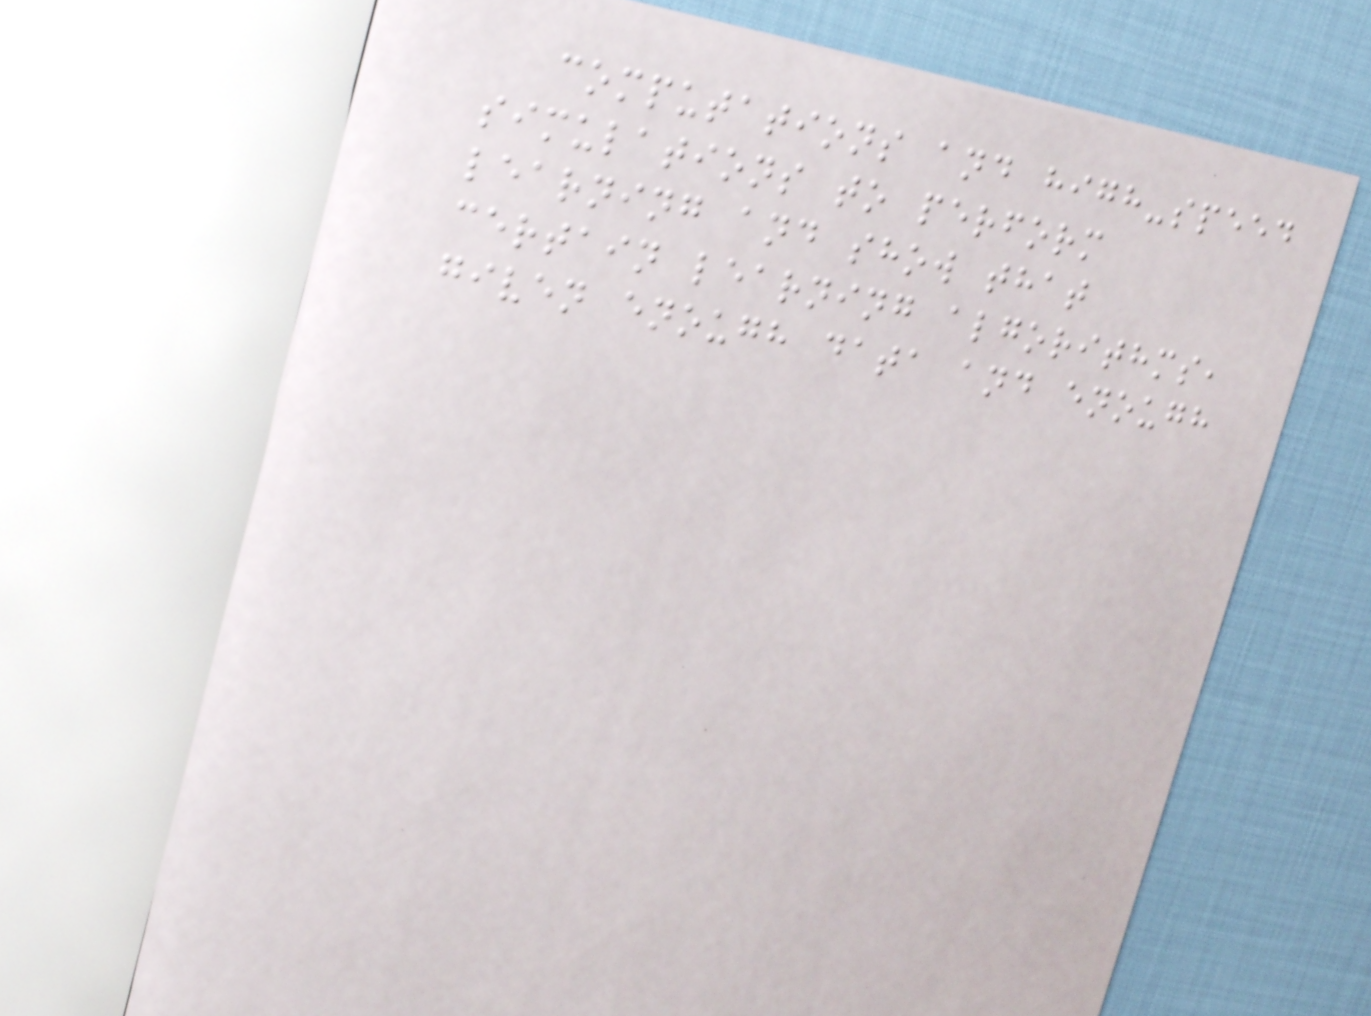computations and high-speed
simulations to perform
learning and show that
certain learning algorithms,
given enough data and enough
